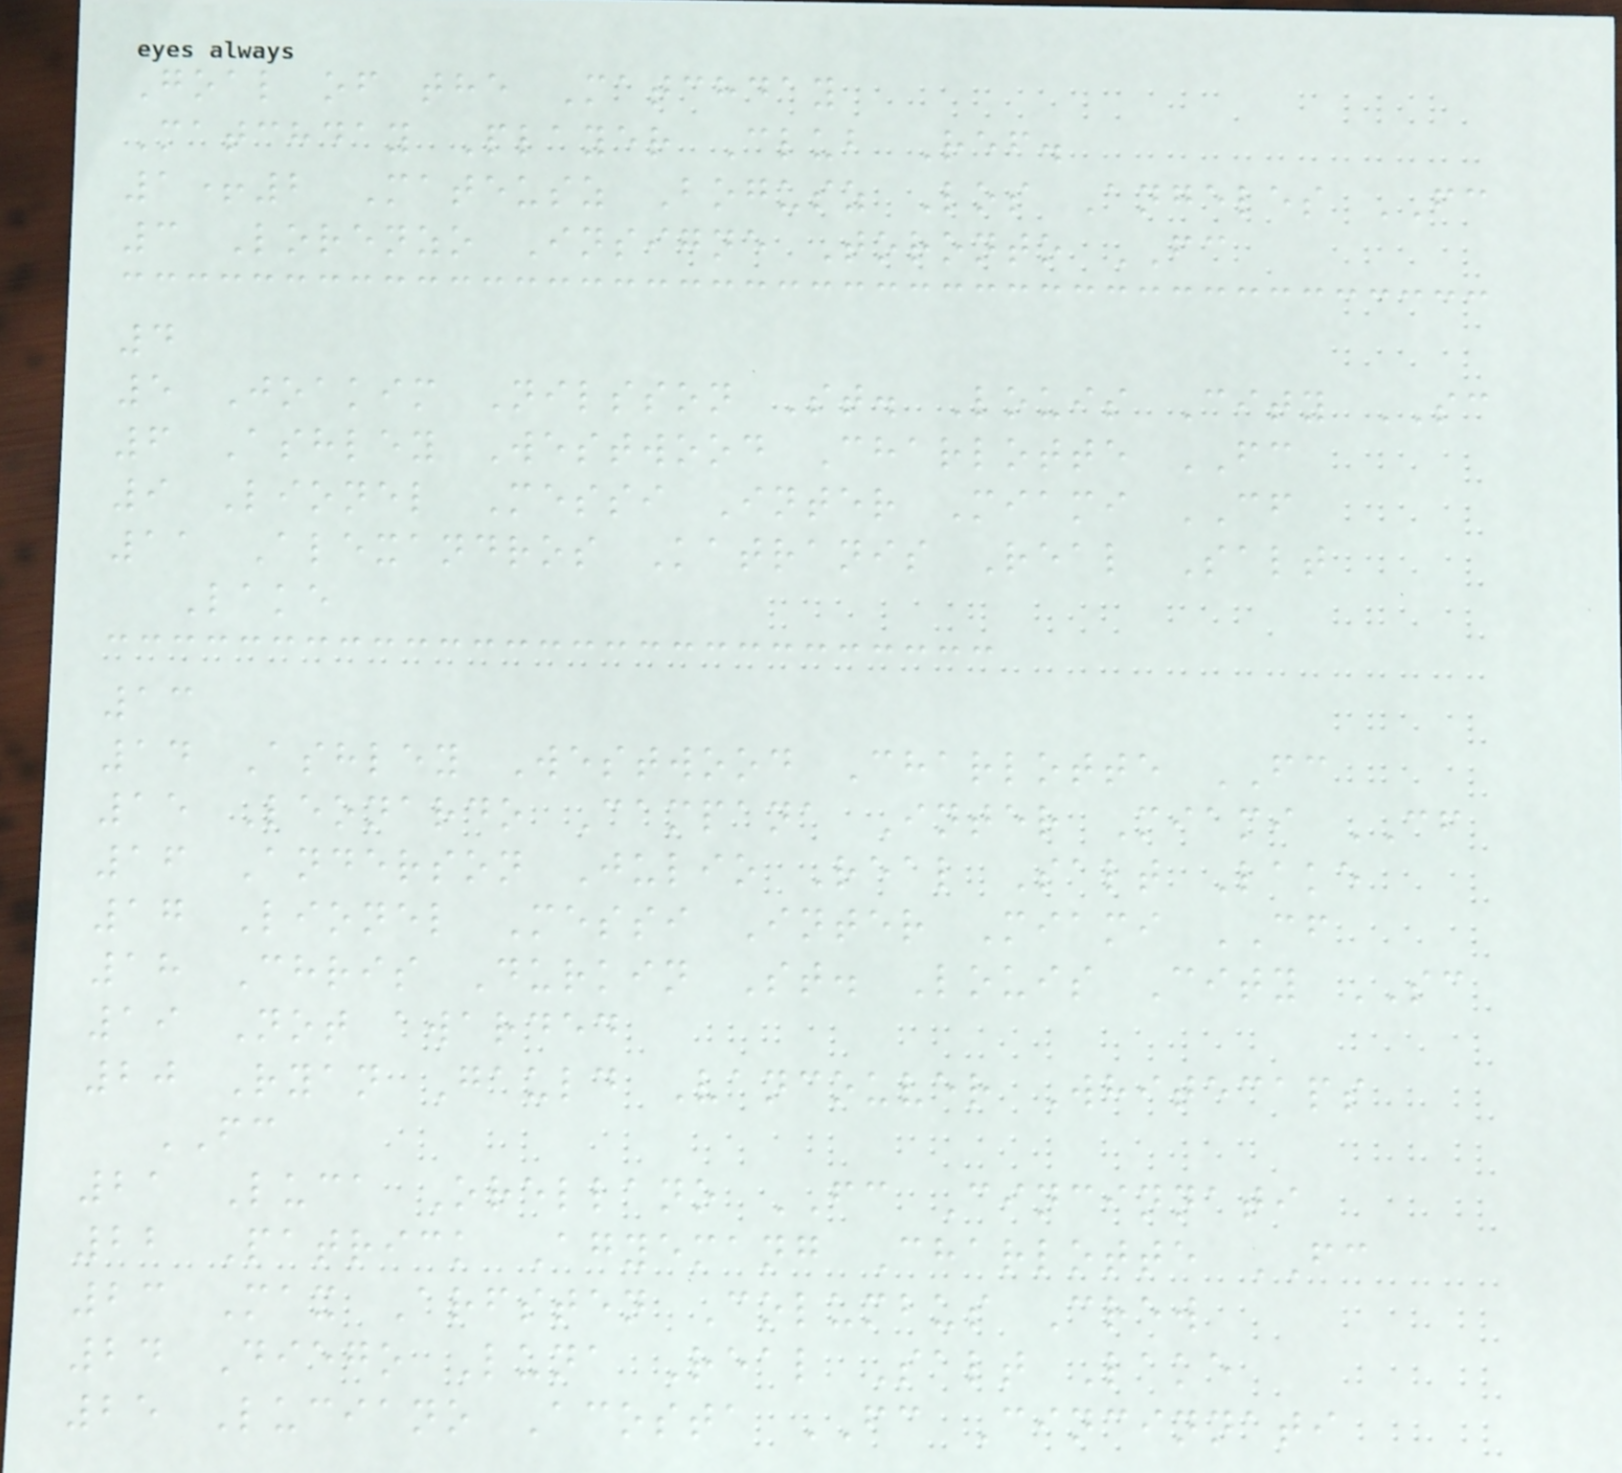Goal of the Matchday
Matchday Player Club Ref.
1+2 Mateusz Bogusz Los Angeles FC
3 Lorenzo Insigne Toronto FC
4
5 Joakim Nilsson St. Louis City SC
6 Ashley Westwood Charlotte FC
9 Lionel Messi Inter Miami CF
11 Alexandros Katranis Real Salt
Lake
13
14 Ashley Westwood Charlotte FC
15 Leonardo Campana Inter Miami CF
16 Anderson Julio Real Salt Lake
17 Lionel Messi Inter Miami CF
18 Chris Durkin St. Louis City SC
19 Not awarded
20 Ryan Gauld Vancouver Whitecaps
FC
21 Luca Orellano FC Cincinnati
22 Patrick Agyemang Charlotte FC
23 Max Arfsten Columbus Crew
24 Diego Luna Real Salt Lake
25 Luciano Acosta FC Cincinnati
